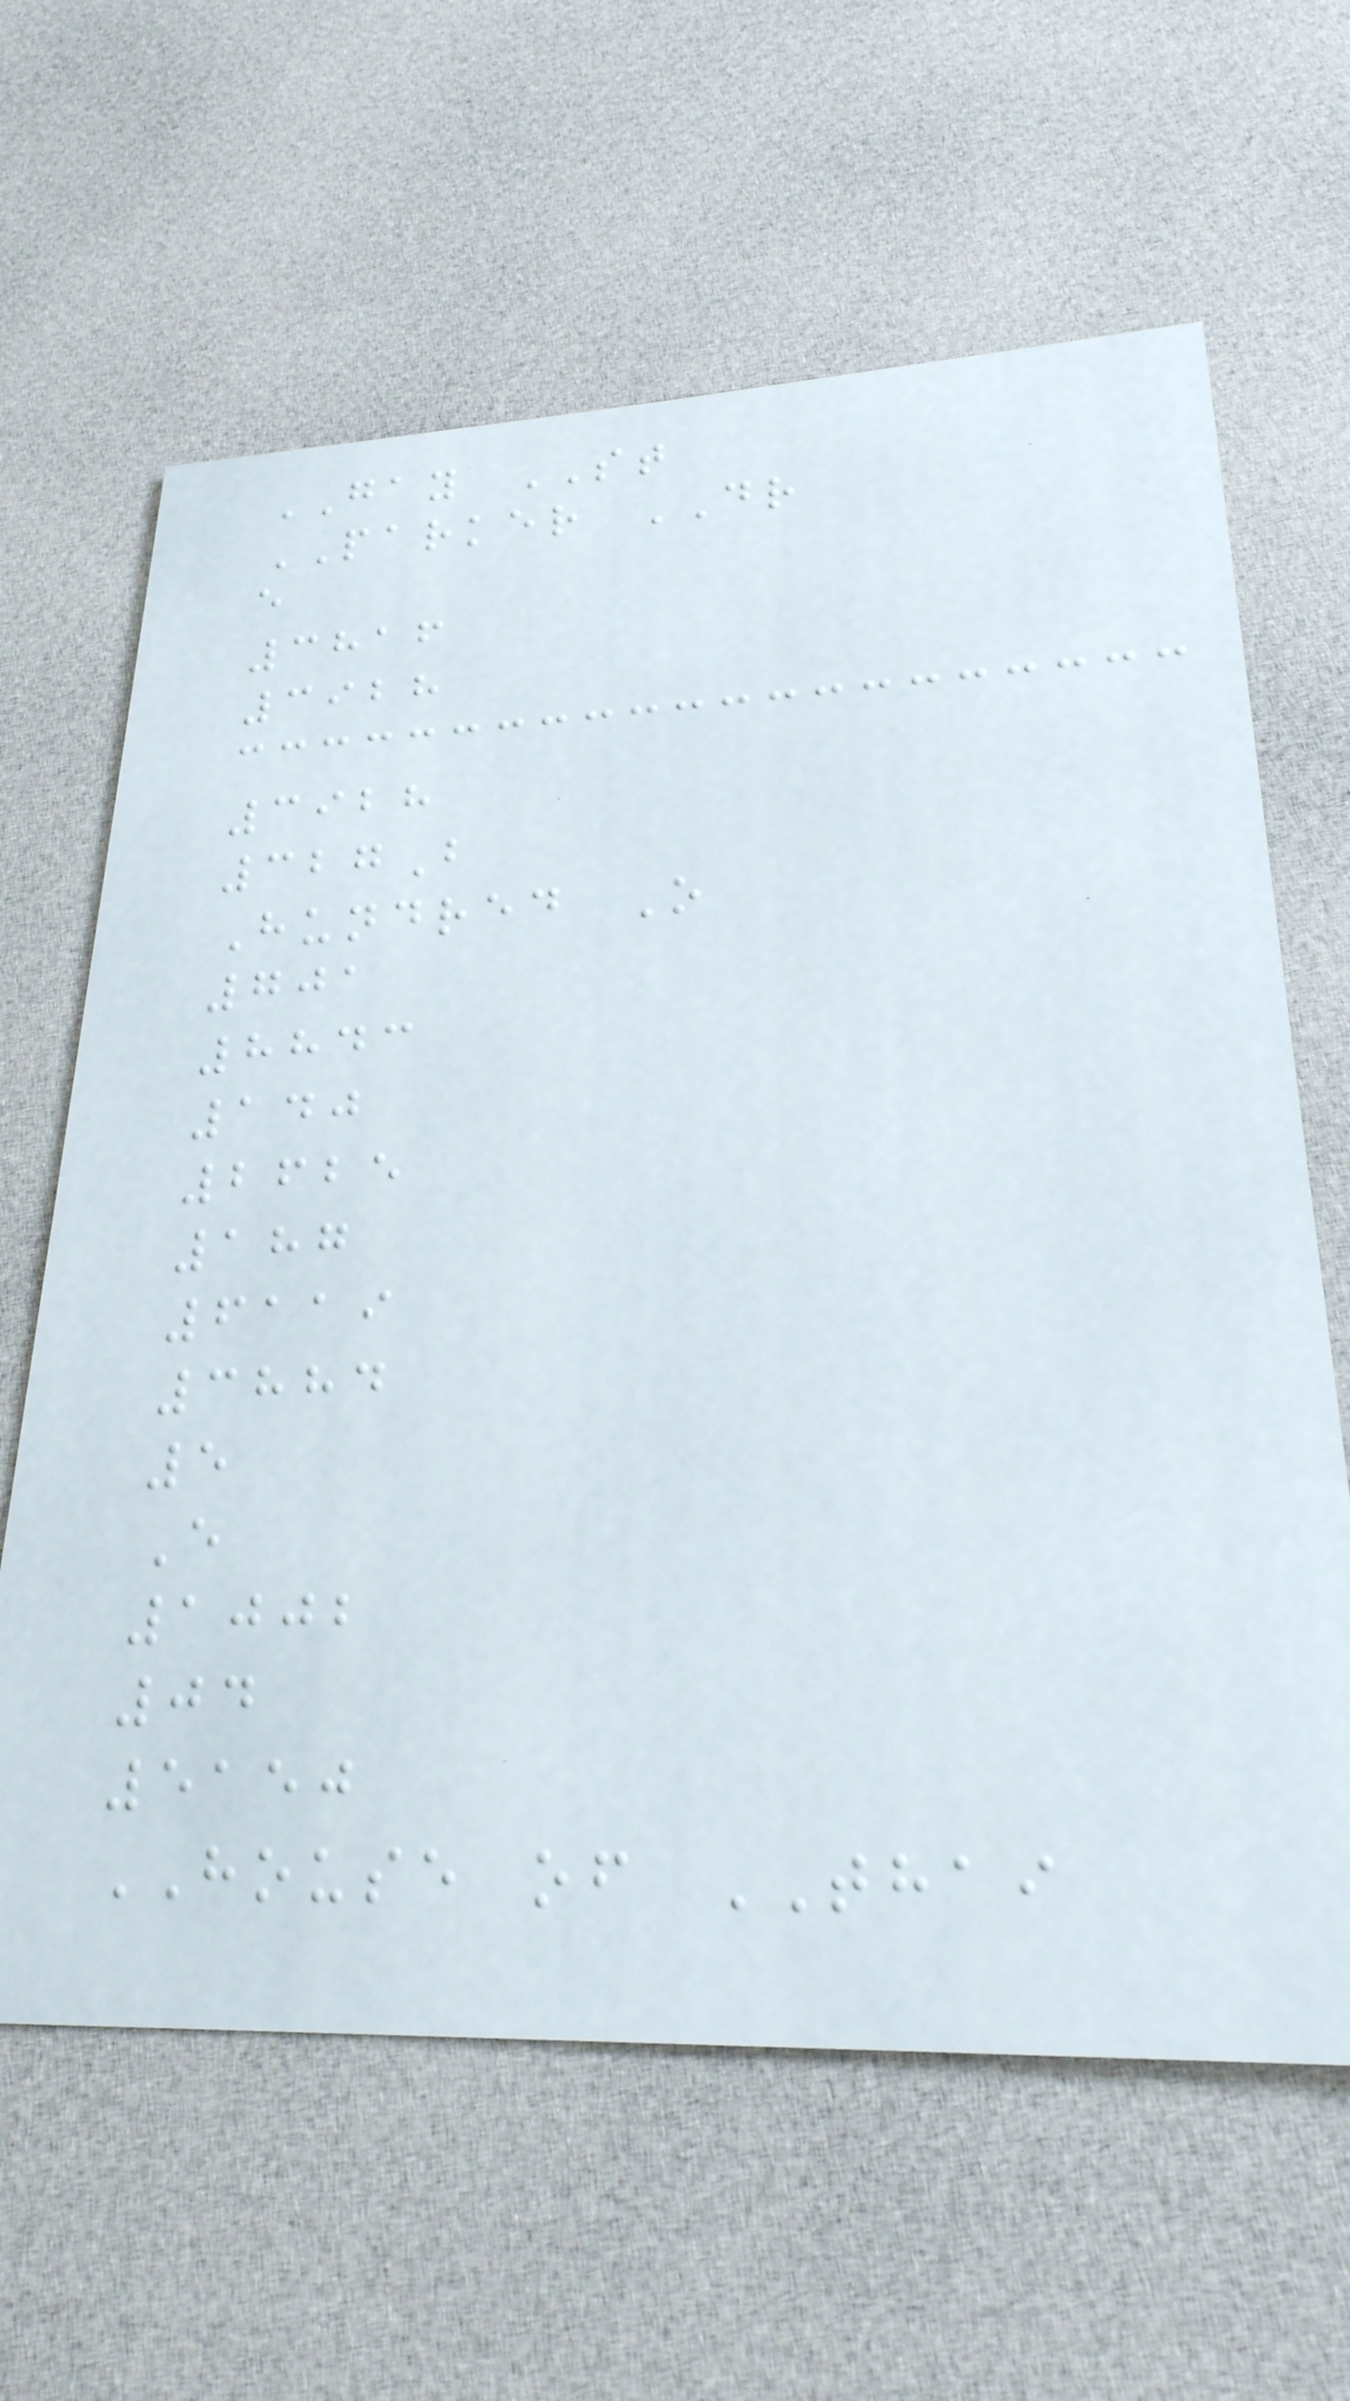GAY ST
PARKER DR
e
3816
3928
3928
327B
Hundred O
701
8843
140
2625
187
6119
3884
5
E
1002
04
5150
HOUSE of THAI
